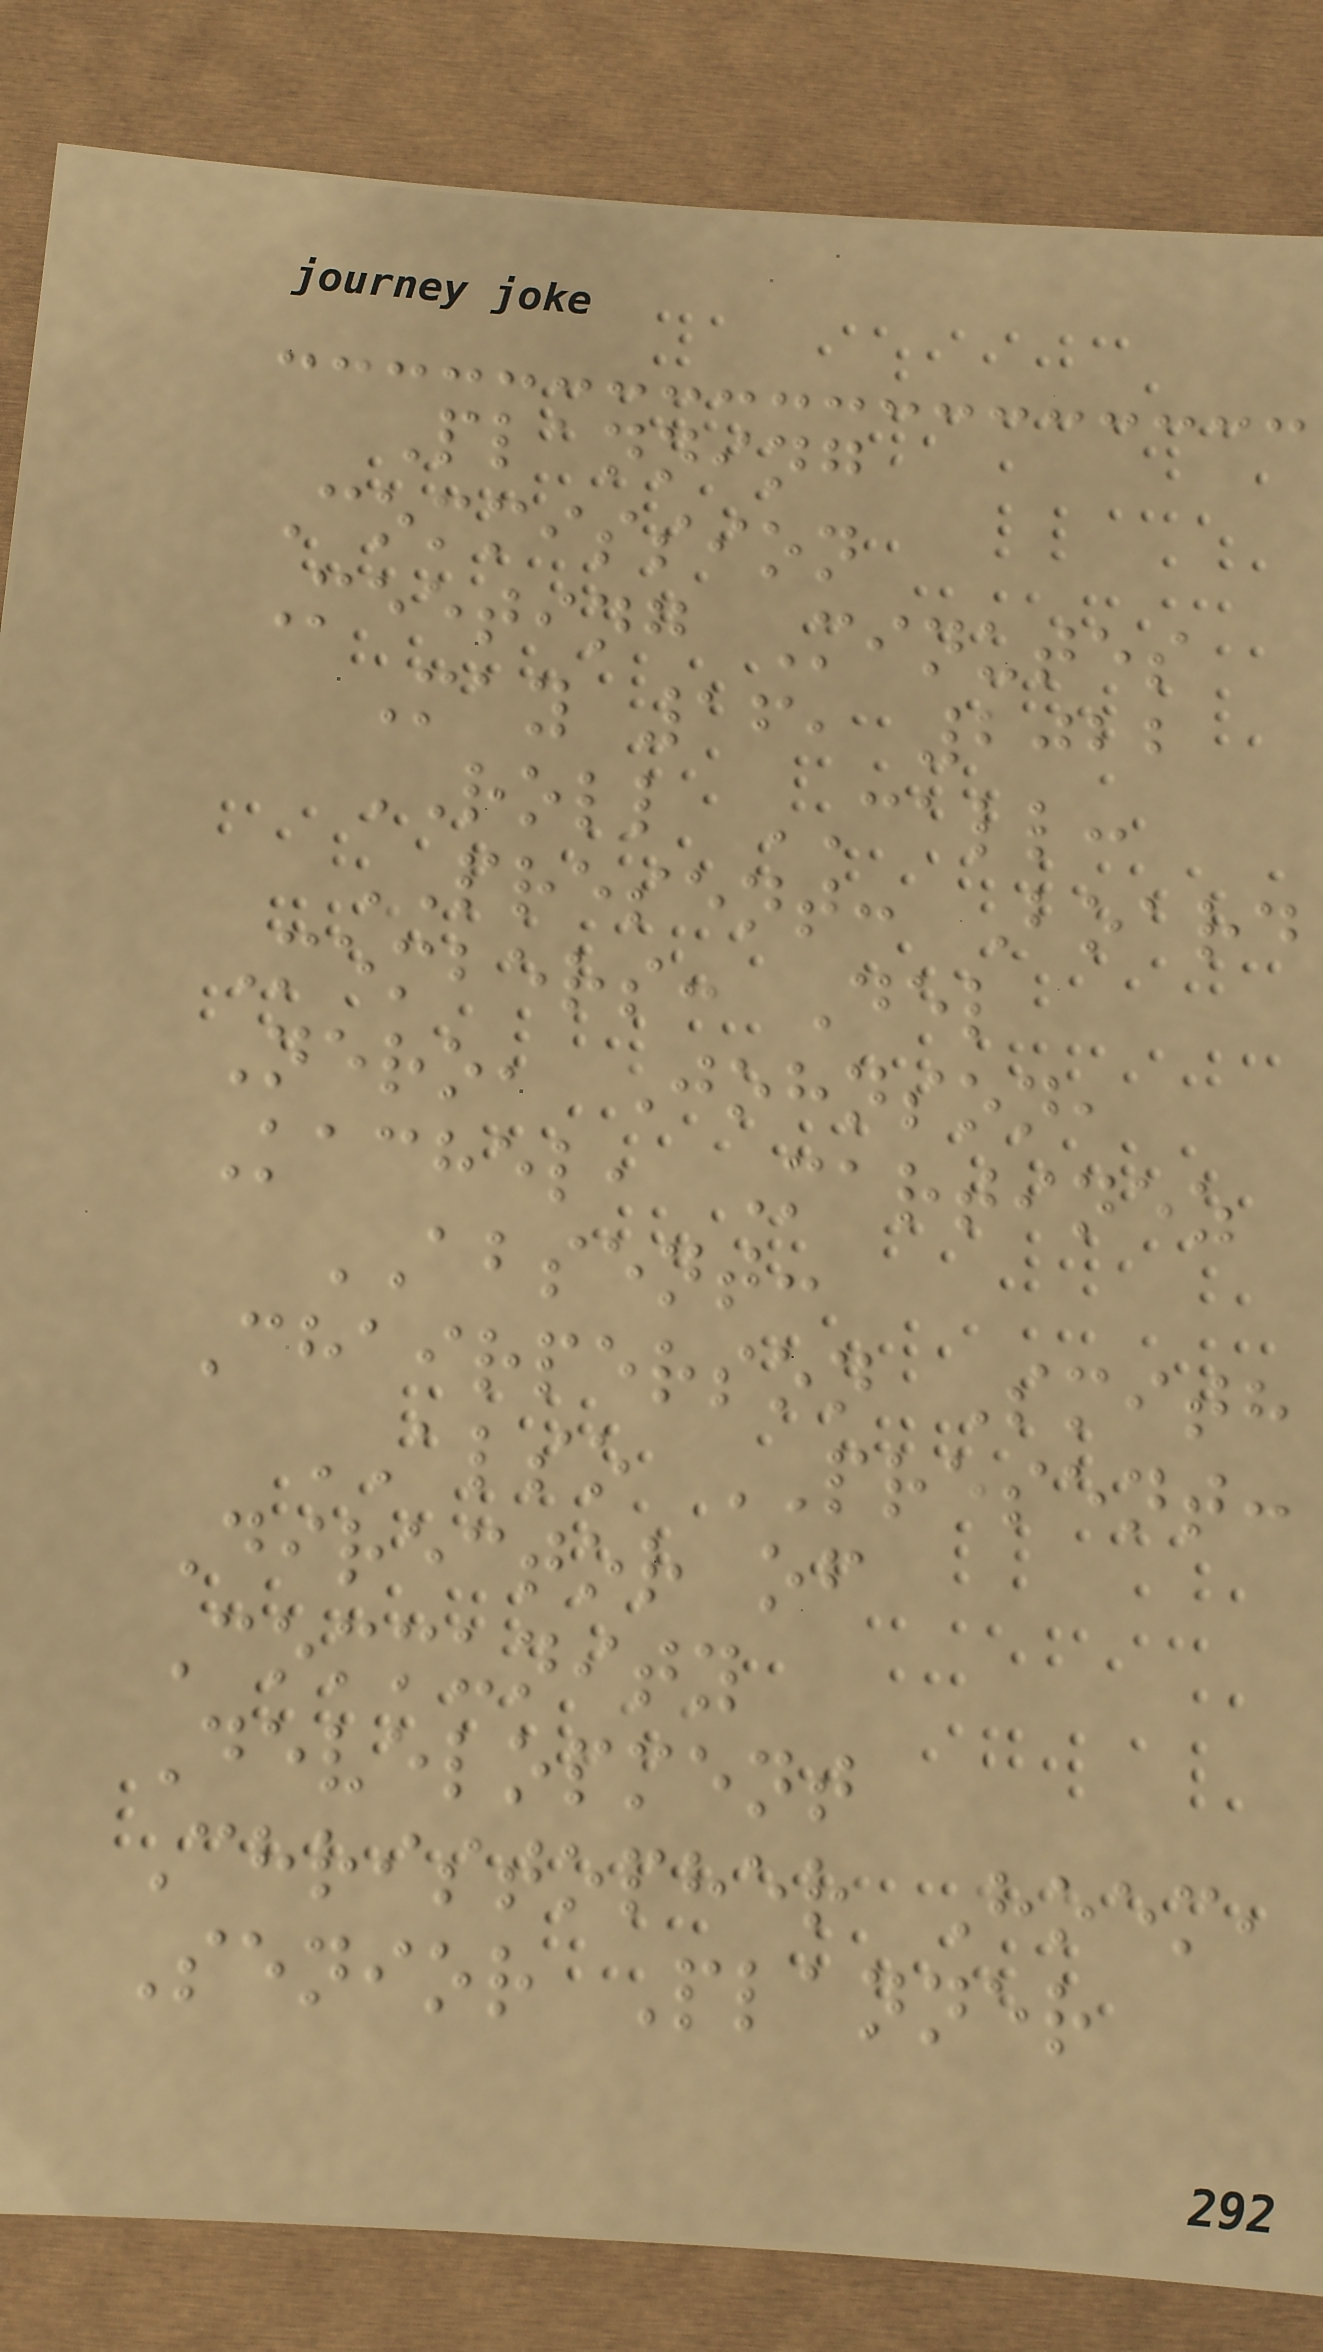Planning
Commission
Meeting Minutes
May 16, 2022
ROLL CALL:
PRESENT: Board
Members: Del
Nero, Johnson,
Kachel, Martinez
ABSENT:
Chairperson Smith
ALSO PRESENT:
Director of
Community
Development
Christopher Hoem,
Senior Planner
